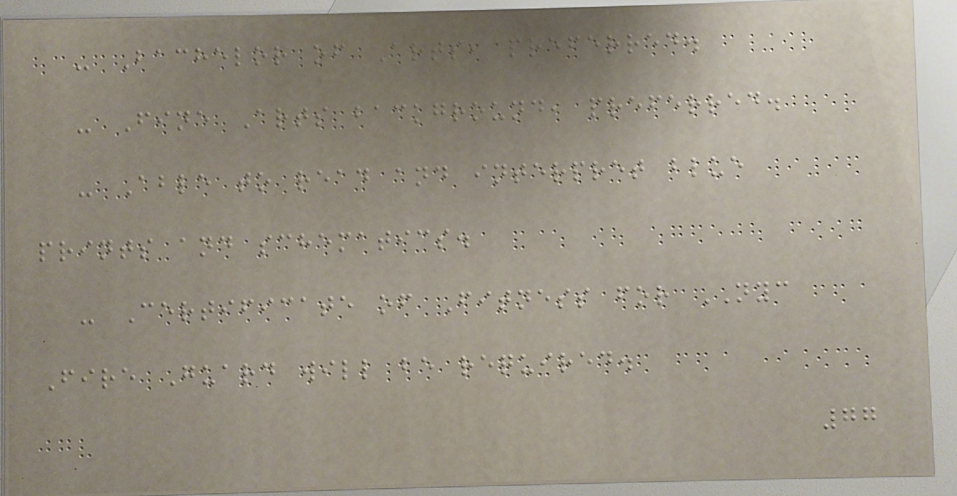- Bachelor of Arts, preferred.
- Fine Arts background, preferred.
- Able to read and interpret blue
prints and schematics.
- Certificate of Fitness for NYC
Fire Guard will be required.
77
